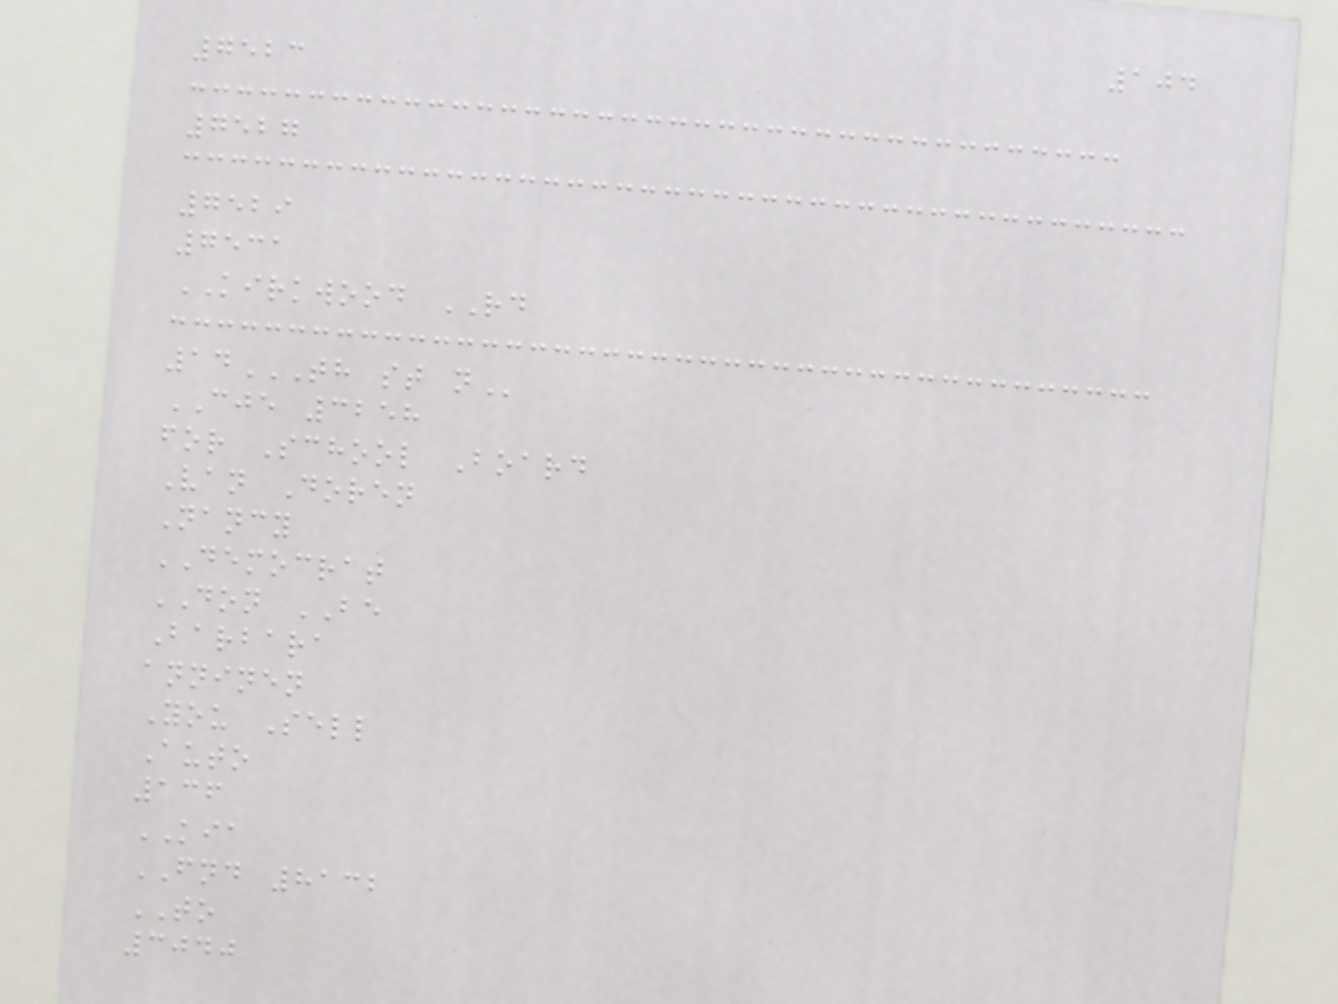104
7523
7527
7529
7531
KIRKWOOD RD
14TH ST N
CJE 3258
for School Board
Van Doren
Nancy
DEMOCRAT
DON BE
Barbara
anninen
You Sell
Auto
136
KIA
FND 8132
TO
3040
